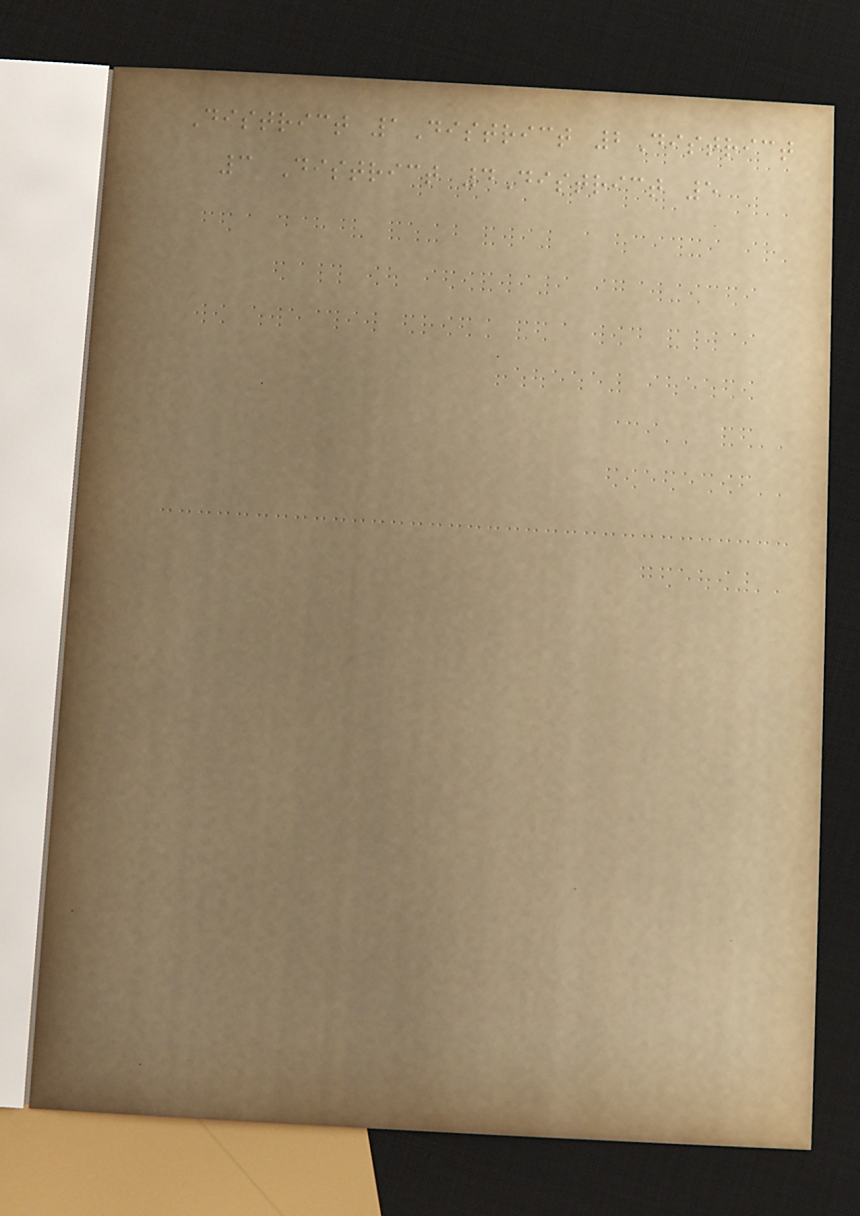District 1District 2District
3 District 4District 5
